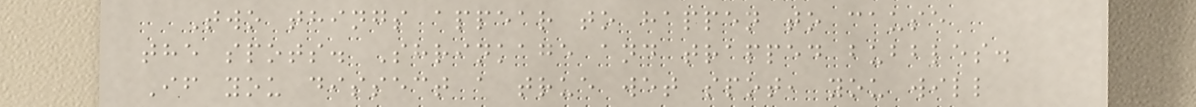Two things appear to happen to cause
the spots. Shrinkage and trapped bubbles.
If you dissect a true wet spot, you will
